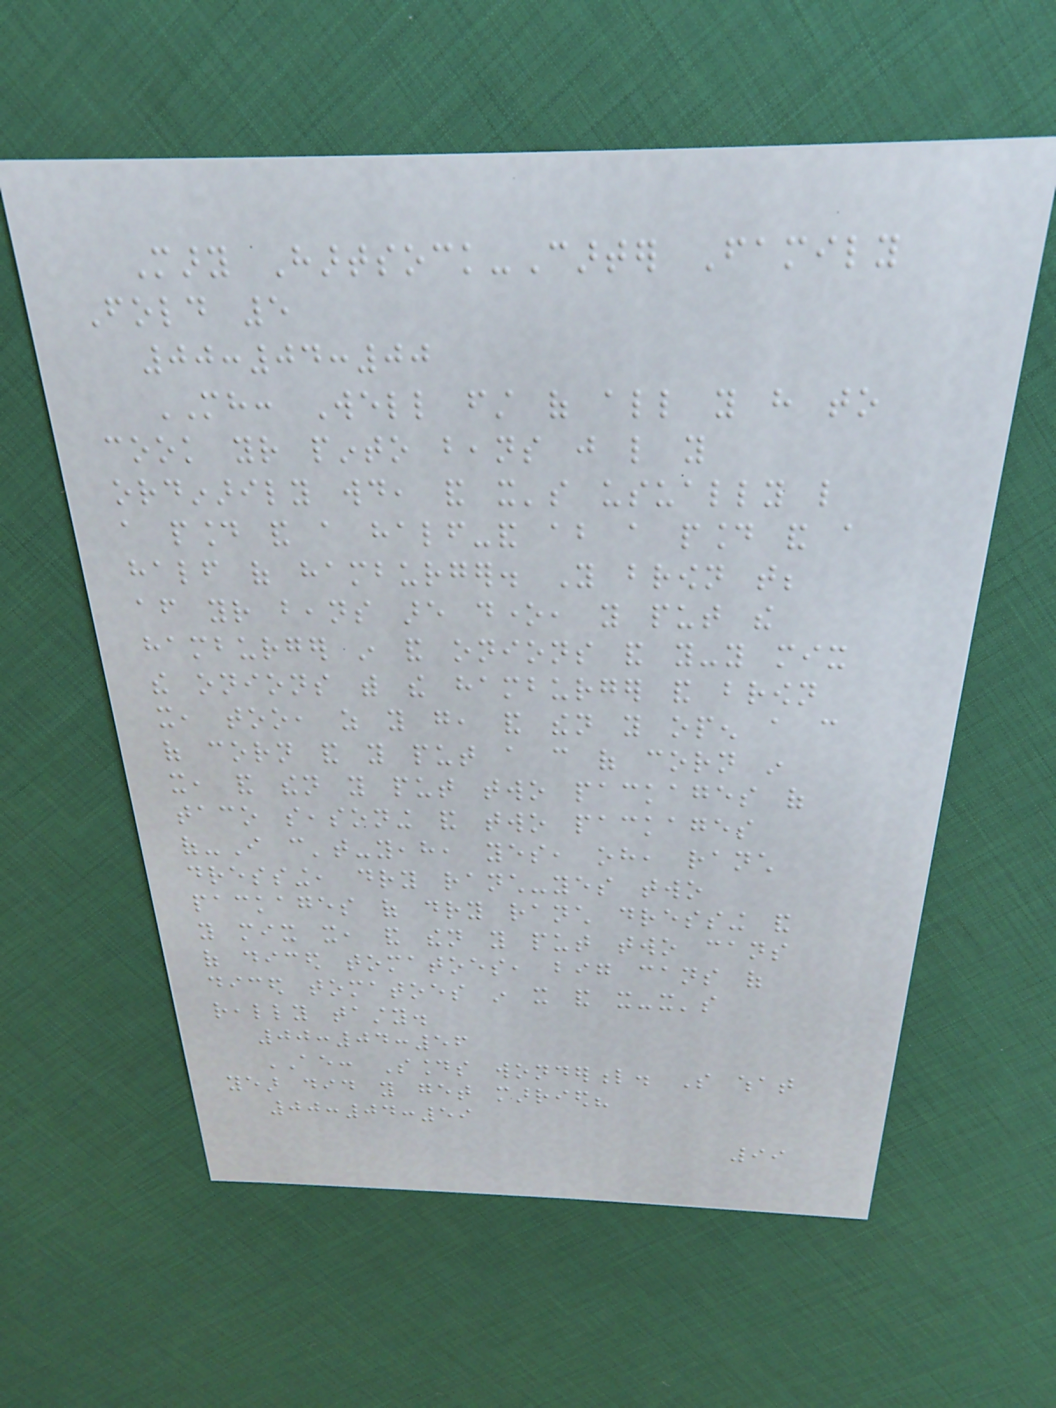Mary Hartsock-Carter Family
Fold 5
00:04:00
MH: Well first of all you have to
cook your pinto beans just like you
ordinarily would, and it's usually like
a pound and a half-and about a pound and a
half of hamburger. You brown that;
after your beans are done, you put the
hamburger in and onions and you-you mix
the onions with the hamburger and brown
it, too, as you go, and then you open a can
of corn and you put a can of corn in
it, and then you put two packages of
taco seasoning and two packages
of-I can't-yeah, yes, oh, ranch
dressing, dry ranch-yes two
packages of dry ranch dressing and
you mix it, and then you put two cans
of diced tomatoes, big cans of
diced tomatoes in it and it-it's
really tasty.
00:04:56
AE: Sounds wonderful. So what
year did you get married?
00:04:59
99
